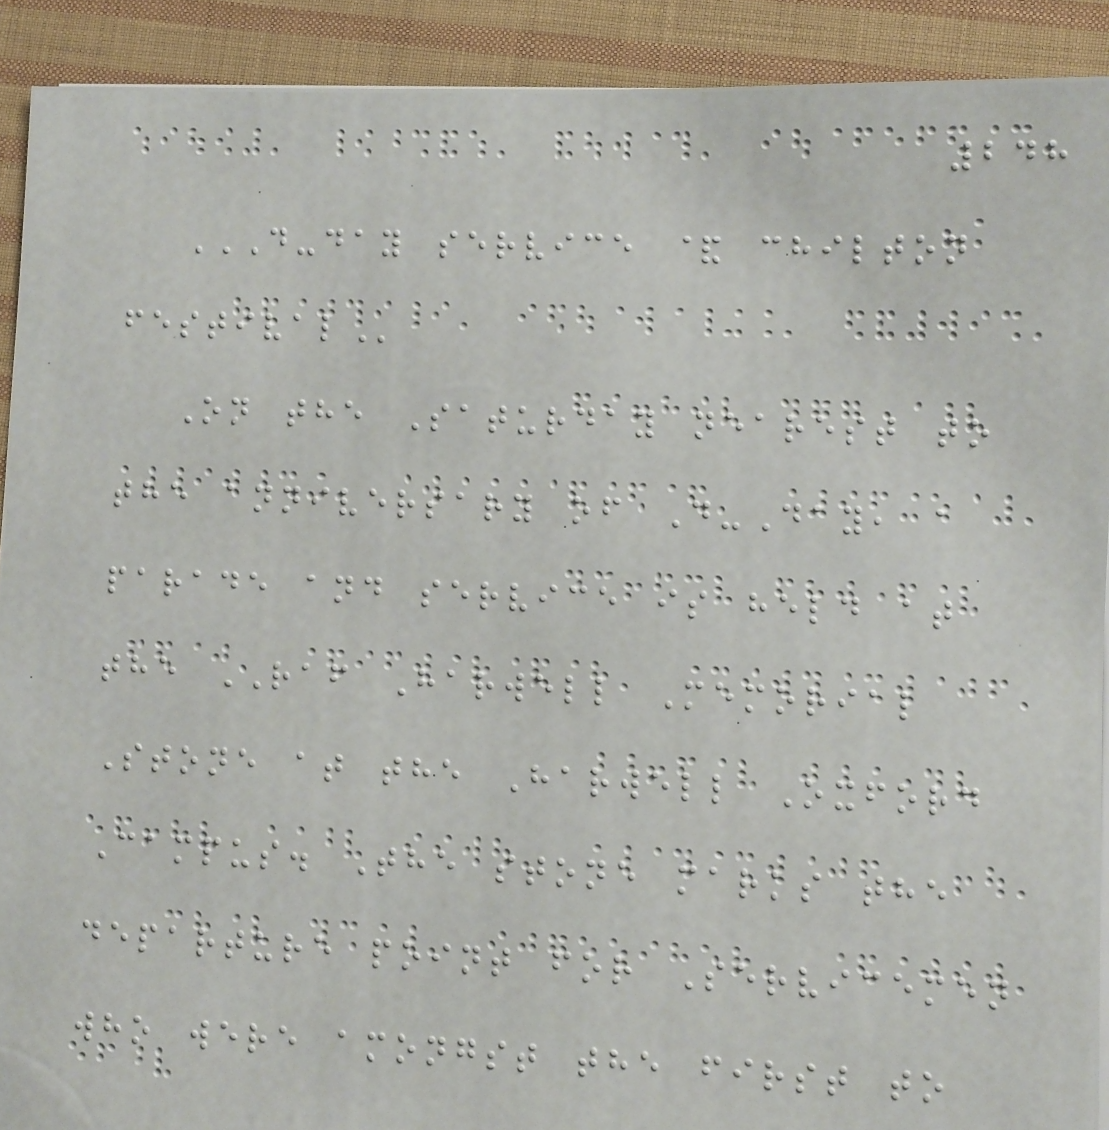248
D-DAY SERVICE & CHILTON
FESTIVAL
On the Saturday nearest to
the anniversary of D-Day, a
parade and service is held at
the RAF Harwell Memorial
Stone at the Harwell Oxford
Campus. The stone marks the
departure point for Servicemen
who were amongst the first to
